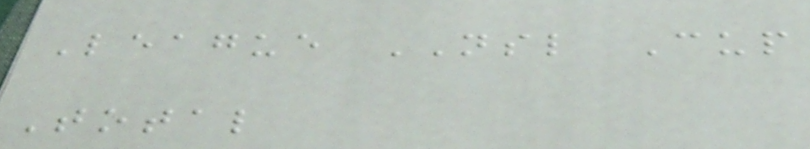League NSL Cup
Total
